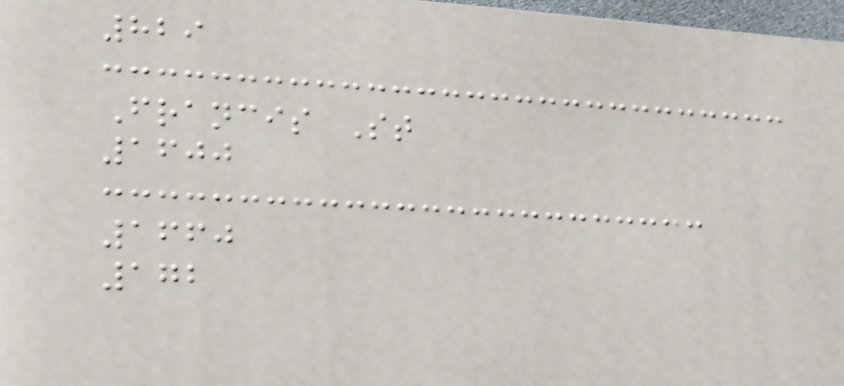829
Francis St
1600
1660
172
